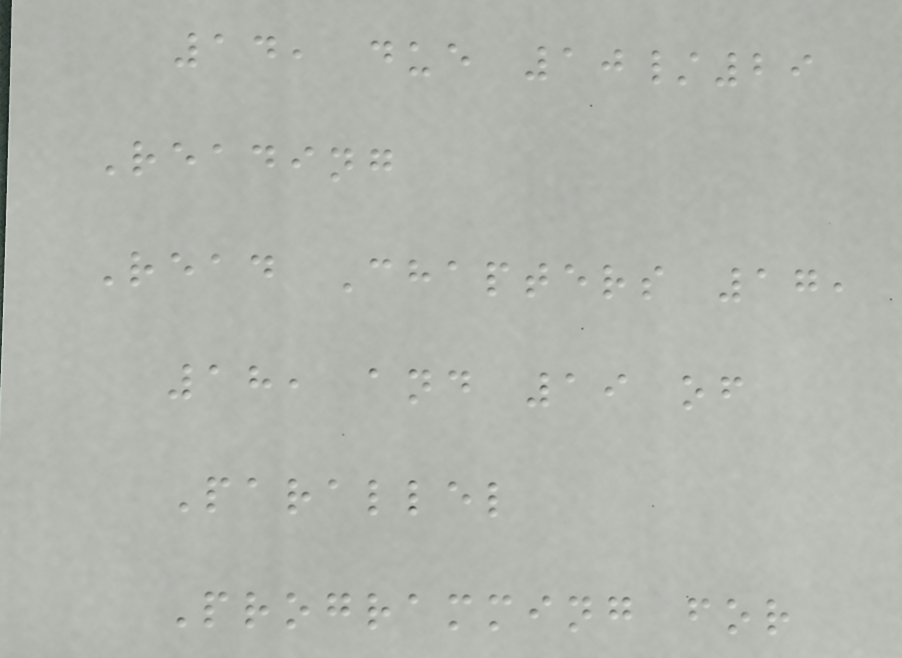14, due 10/29
Reading
Read Chapters 17,
18, and 19 of
Parallel
Programming for
